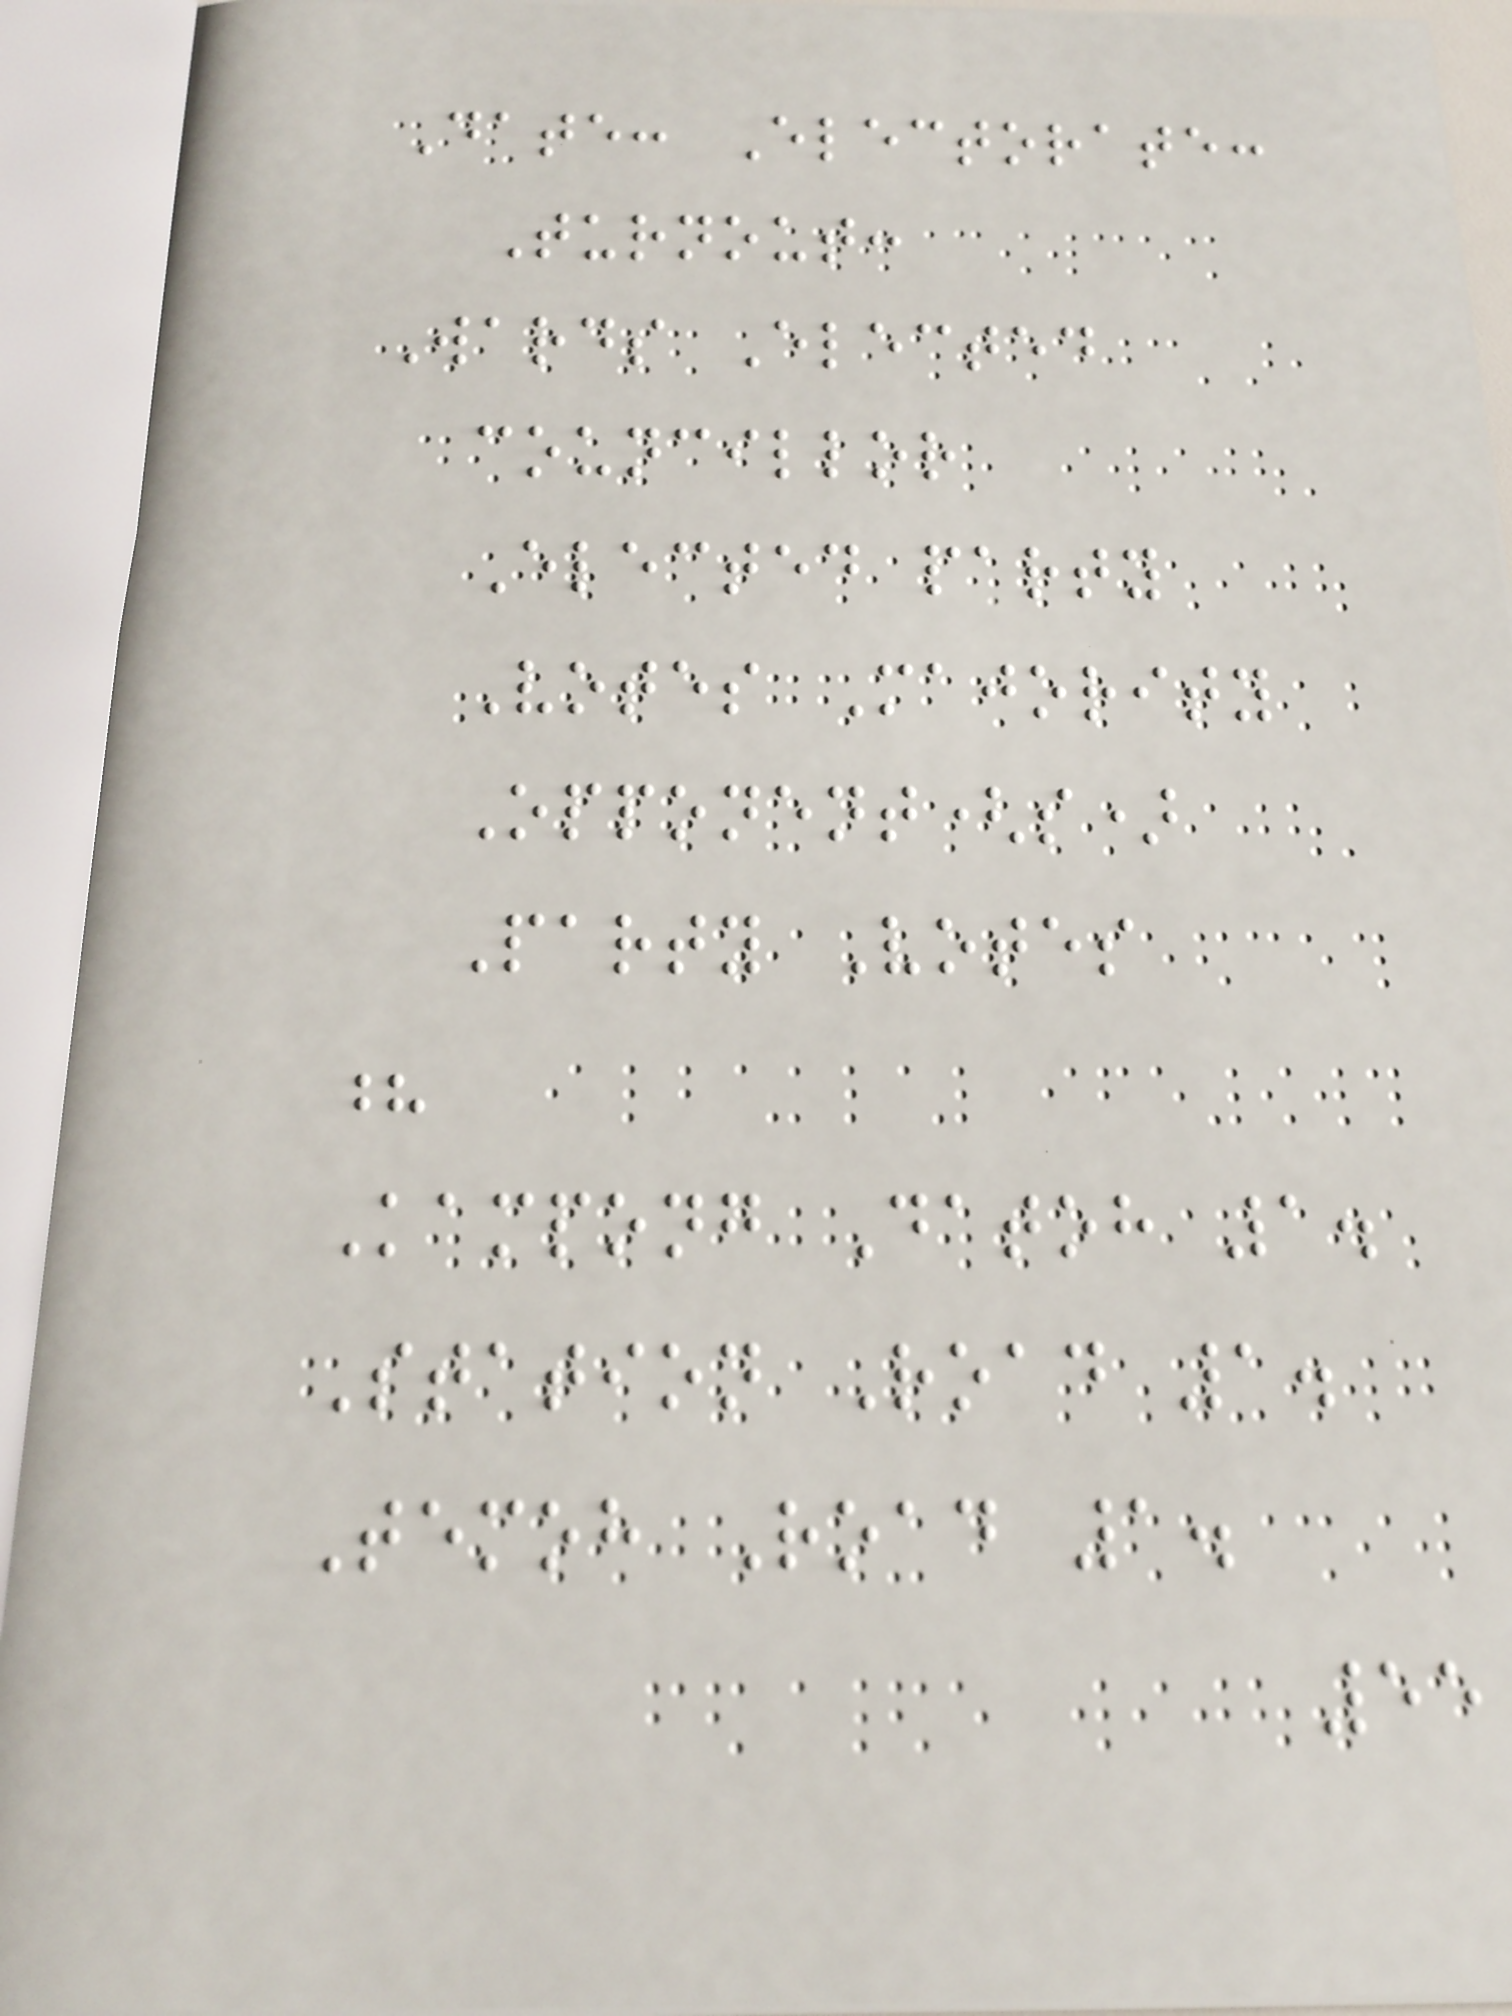Date: Electorate:
Turnout:
Wards Elected
councillor
Elected party
Votes Majority
Opponent(s)
Party Votes
?
Kampong Datoh 1.
Station Road 1.
Temoh Road 1.
55
